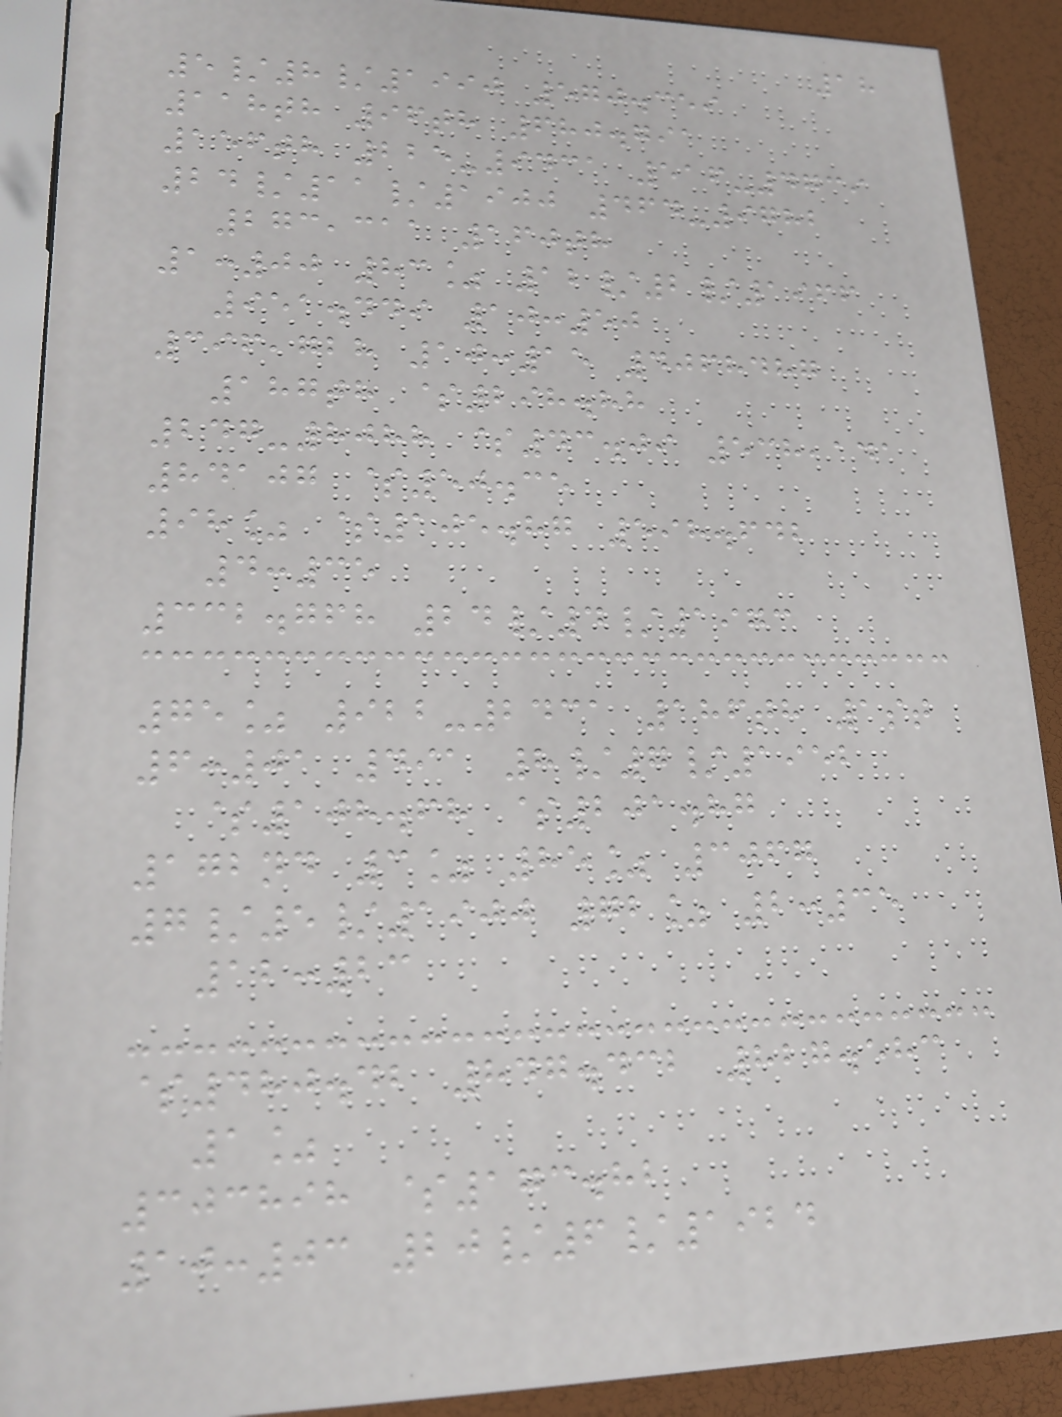18
5/8/1990 570.359
118th 96th 680.791
156th 225-9431 516-4739
24/11/1900 464-9782
273,311 160th
1:00 83% 12/2/1966
951.449 10:50
396,728 10:15 4068487
187th $298.88
247-8088 $43.09 538,141
84107 $50.35
98% $105.87 598.642
4:35
332.768 24/4/1973
75% 922-2431 186th 1st
6:01 491 8/7/1952
$108.68 $201.87
172nd 3% 85% 3067
7/5/1900 72% 2:35
12:23
$480.42 847.432 827.583
1%
303898 $173.82
10:03 20/6/1924
